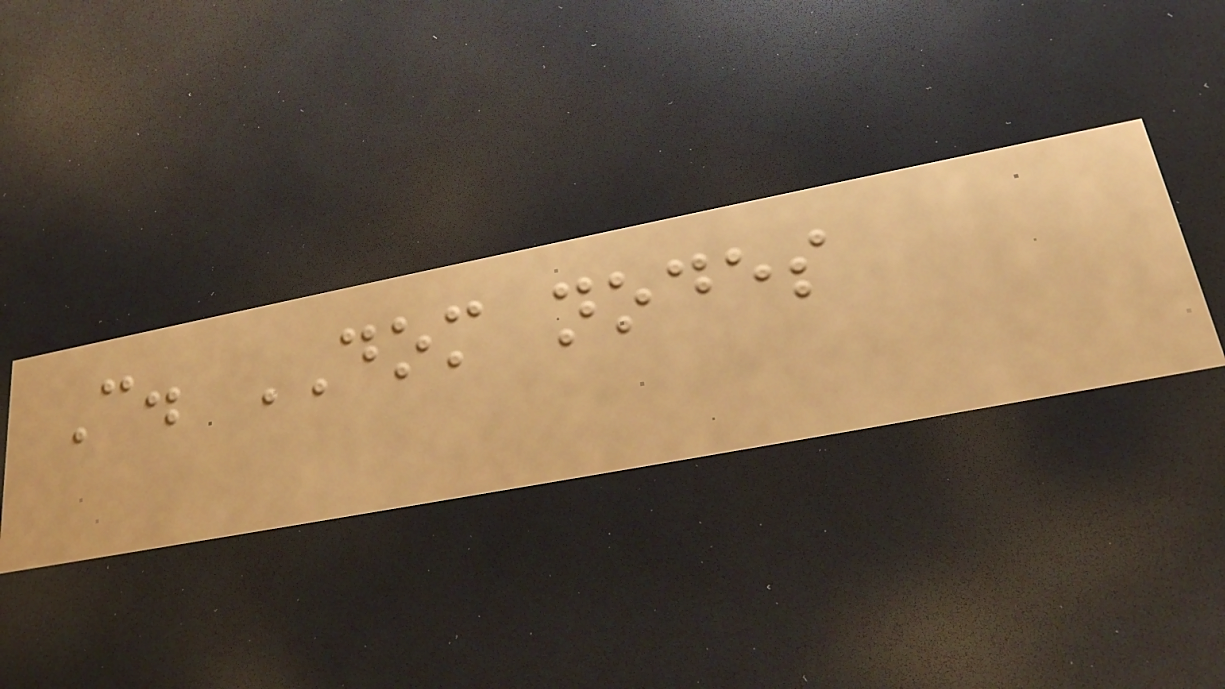C. DOM nodes
